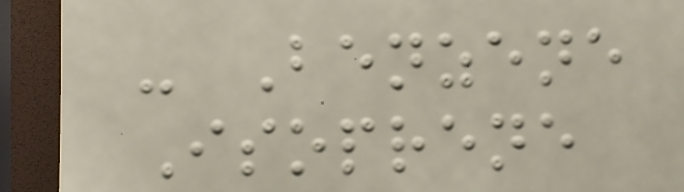- Benzene
Isoprene
